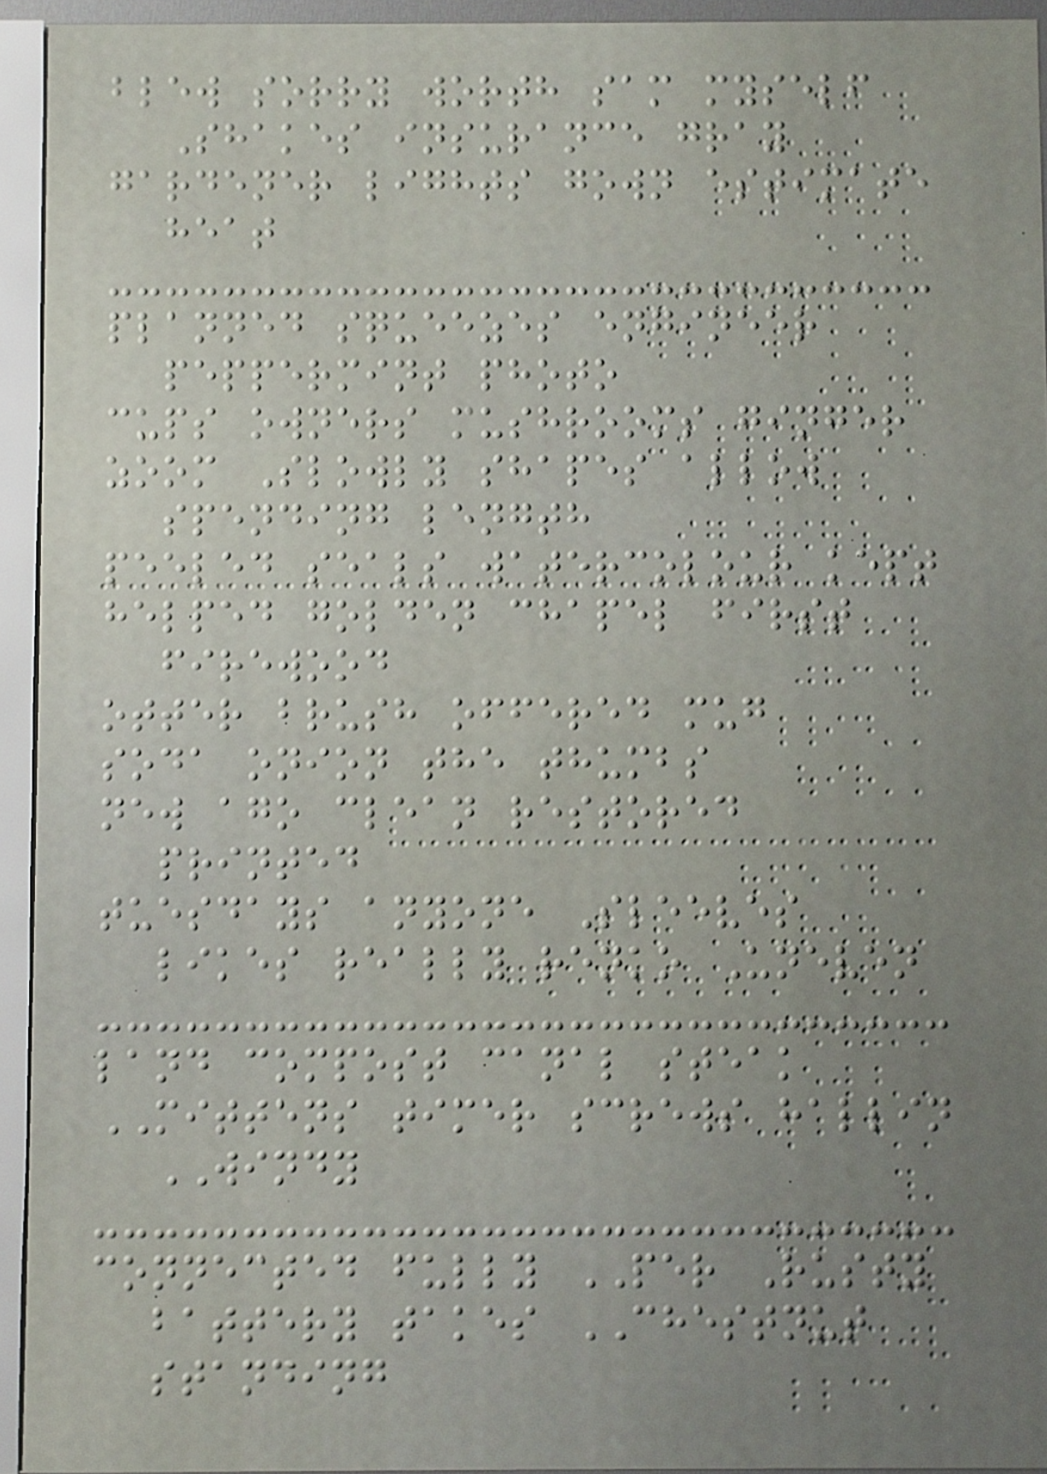blew sorry worth sam myself
Shakes insurance gray
gardener lights gown estimate
heat
planned squeezes engineer
peppermint photo
cups owners mushrooms ginger
zoom Slowly shapes allow
spending length
peeled seals watercolour kept
helped golden chapel first
firewood
otter brush offered mug
soda onion the thumbs
new ago clean restored
printed
tuesdays anyone Sleeves
likes really renko Uneven
land compost canal steak
MITTENS timer screws hallin
WINDY
connected fully PER Rusty
battery takes CHESTNUT
standing
